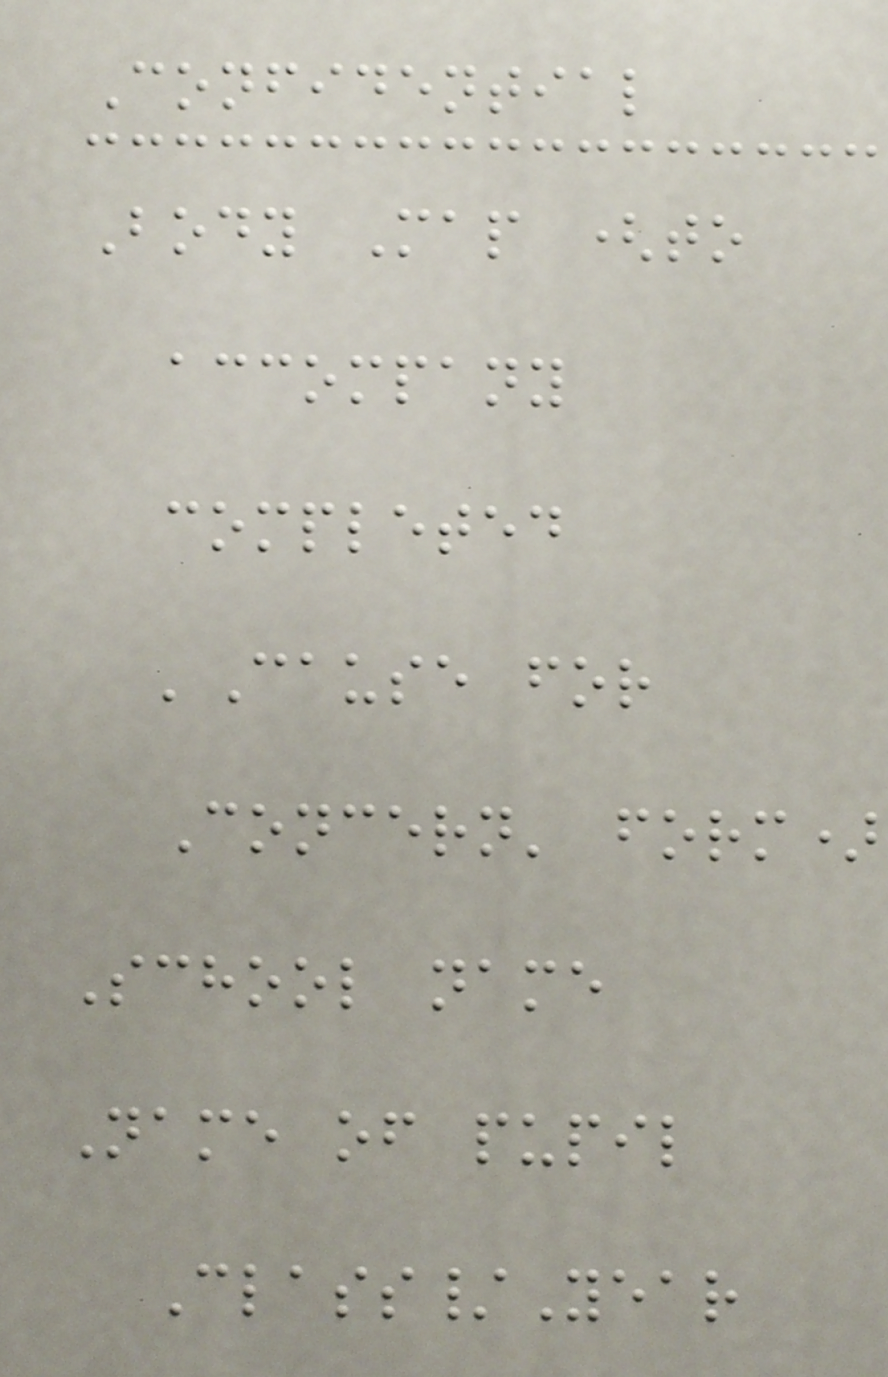Confidential
Body Map (to
accompany
completed
'Cause for
Concern' form)
School name
Name of pupil
Class/Year
